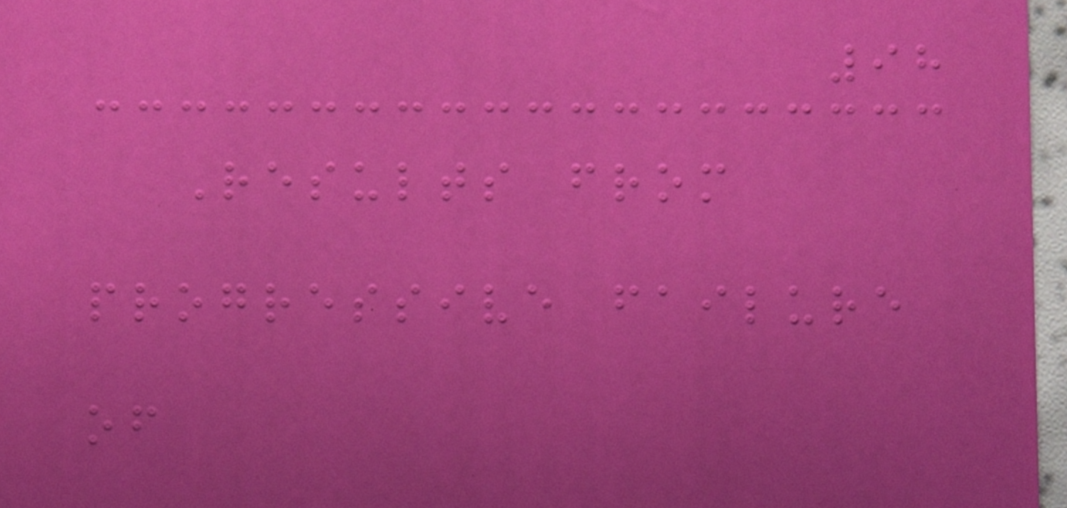98
Results from
progressive failure
of
